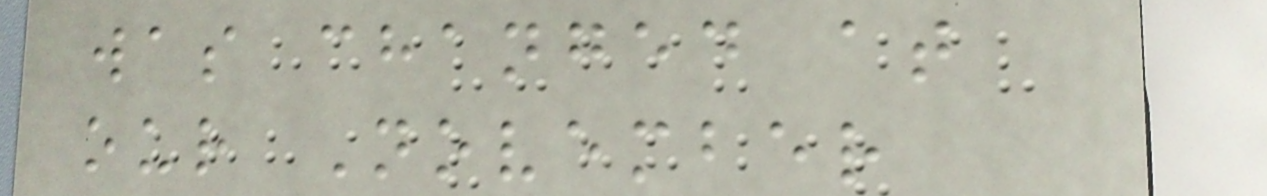was changed at
our November
